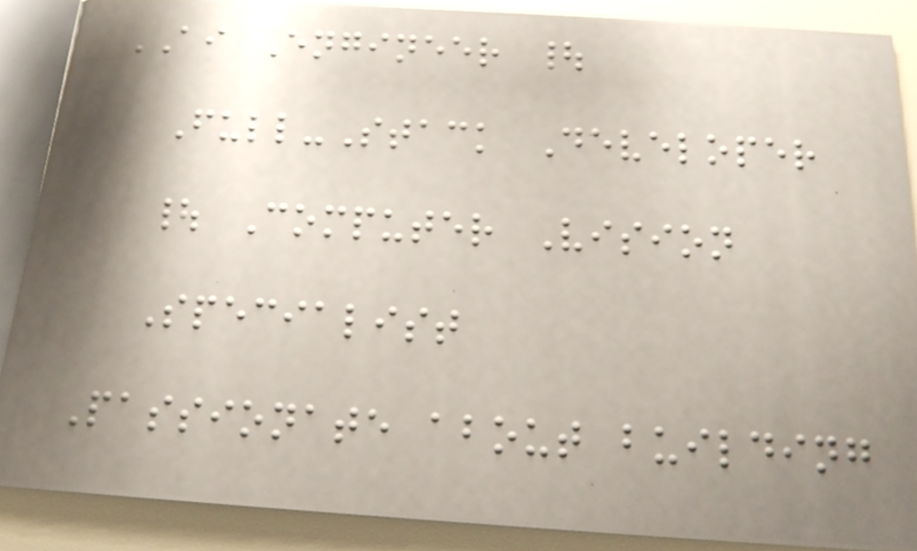AI Engineer |
Full-Stack Developer
| Computer Vision
Specialist
Passionate about building
